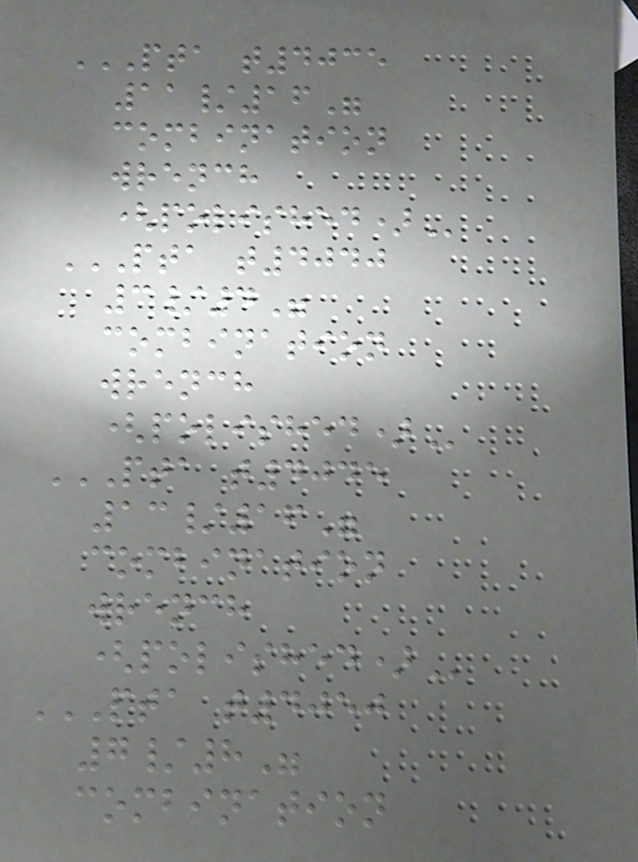PTA T4035
11/16"
COMBINATION
WRENCH
(POLISHED)
PTA T4040
3/4"
COMBINATION
WRENCH
(POLISHED)
PTA T4045
13/16"
COMBINATION
WRENCH
(POLISHED)
PTA T4050
7/8"
COMBINATION
